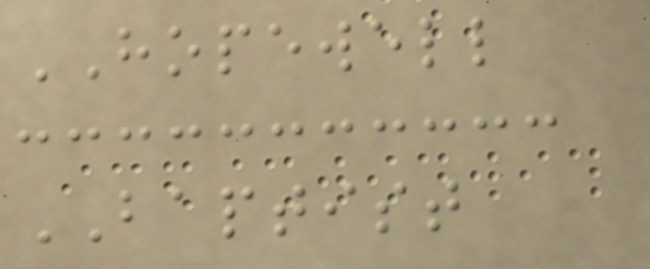HOPEWELL
BAPTIST
